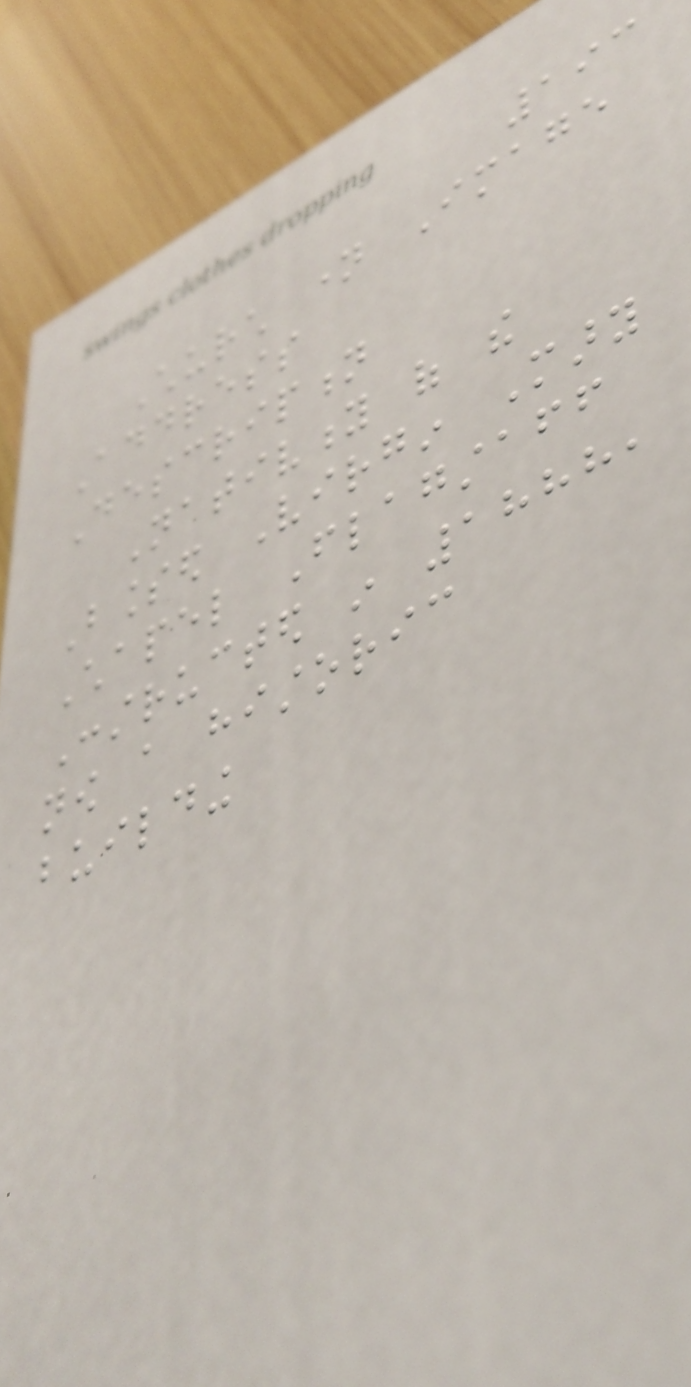193
Church name Image
Address
Description
Nativity of the
Blessed Virgin Mary
Chapel Flagstaff
Constructed in 1888,
now a historic
building
